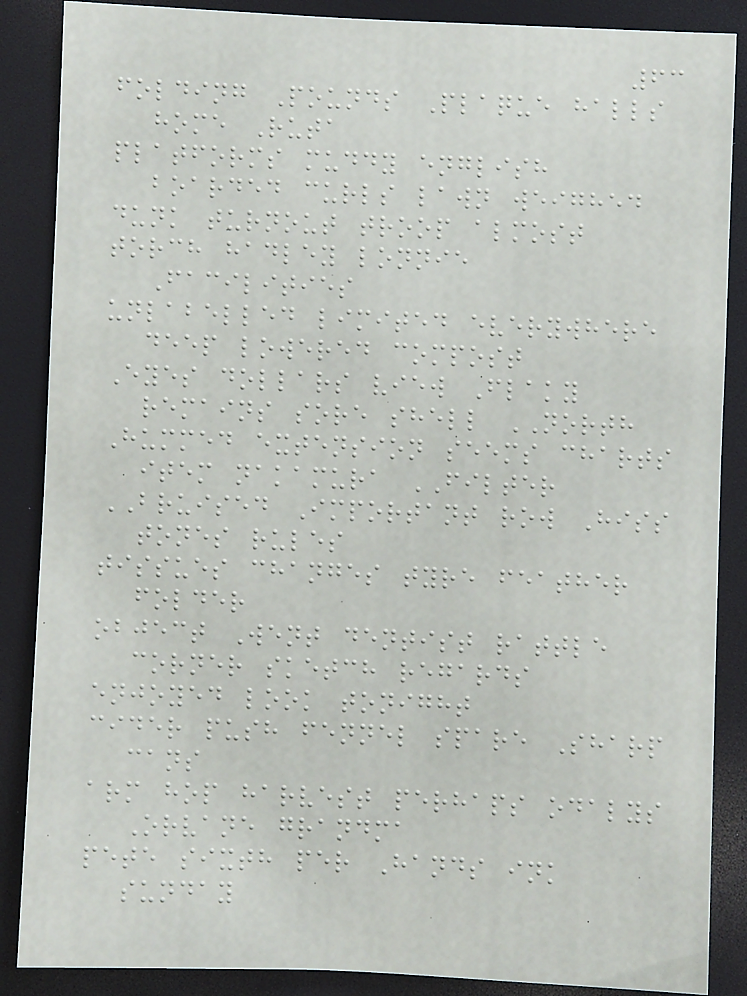63
folding Pounds Plaque halls
home Ruta
platforms muddy english
boarded curls lawn weighed
dunk turnout troop almost
torch hadley lonnie
Facilities
unlabelled limited everywhere
deep lowered compost
Eyes dollars view Flaky
remains sore shell NORTH
Hummed extension seems charts
item nakamura FILTER
BRUISED Important row Hiss
tones rules
tissues changes tyre feather
folder
object Went dentist rattle
corner sketch regards
enjoyed look tonight
cider push fennel spare Sharp
cans
arm hop harvest perhaps odalys
Orvane grandma
pete sixth per Hands ink
sunday
